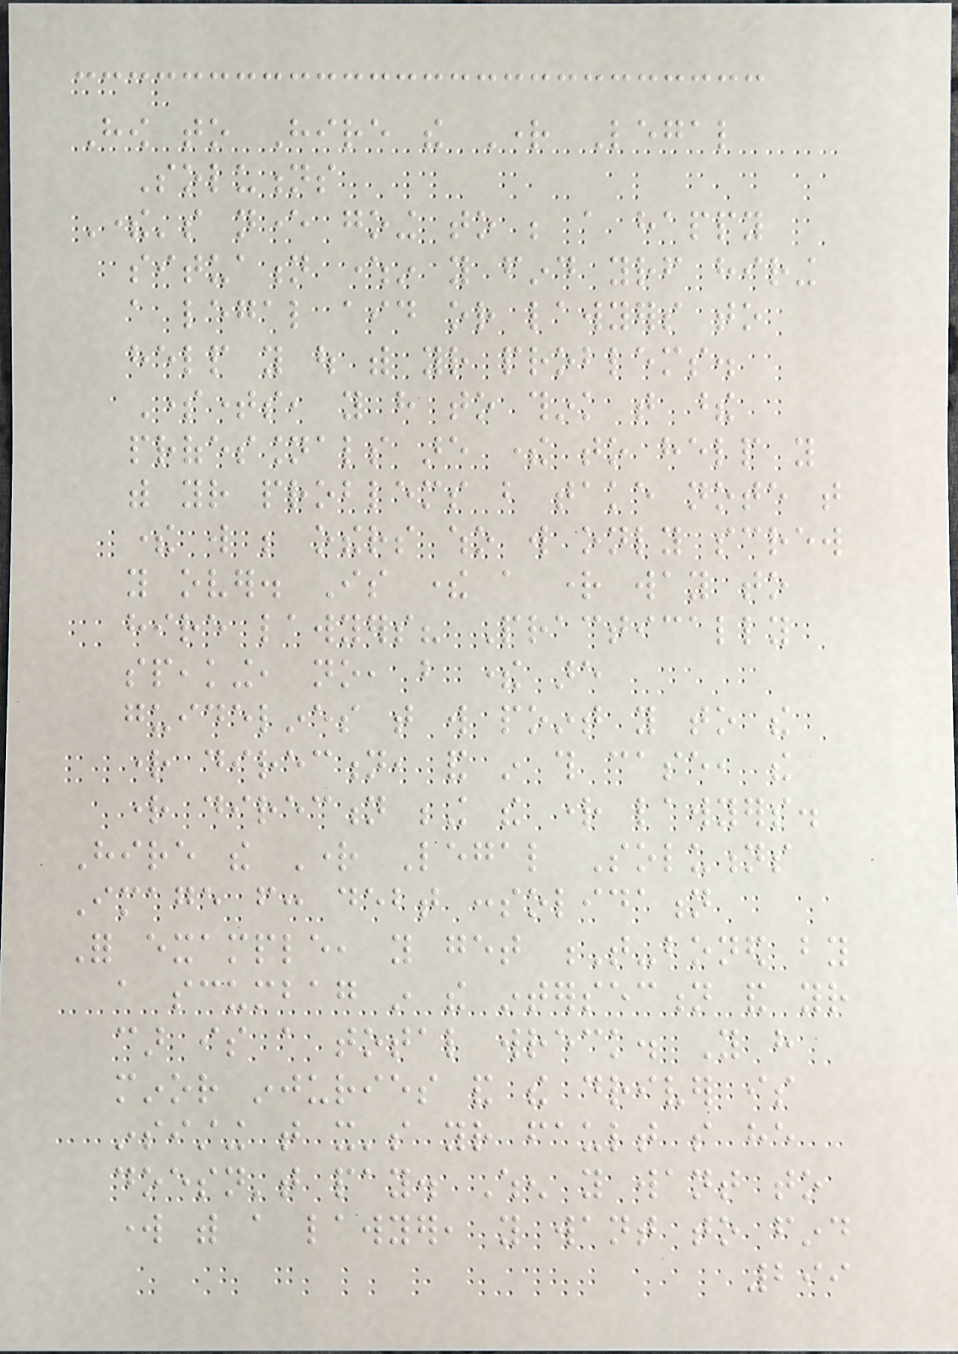How to Hire the Right Legal
Solutions
There's never going to be a happy
situation wherein you find yourself hiring
a legal aid or lawyers to
help you out with your problems.
Sometimes, you have to think that these
professionals are there to help you
with your problems but take note that
there will be others who will only screw
you over. Is there a right way to
hire lawyers? Practically
speaking, no, but there are
guidelines that will point you to the
right direction, and in this case, the
right direction being the right lawyers.
Hire the Right Legal Solutions
Image from: debt consolidation
For example, you get T-boned by
a scumbag in the intersection and your
car is a total wreck. You have
minor injuries and the driver is
insisting that it's your fault so he
doesn't pay. When you want to
work with a lawyer, you want to find
299
